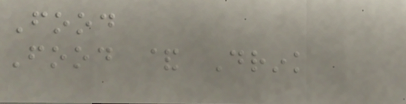Food
Food & Drink
